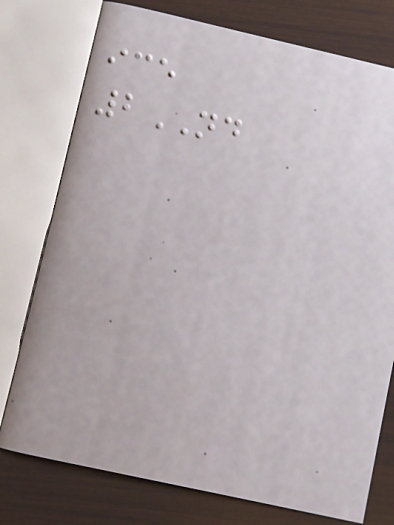ice
2ND
